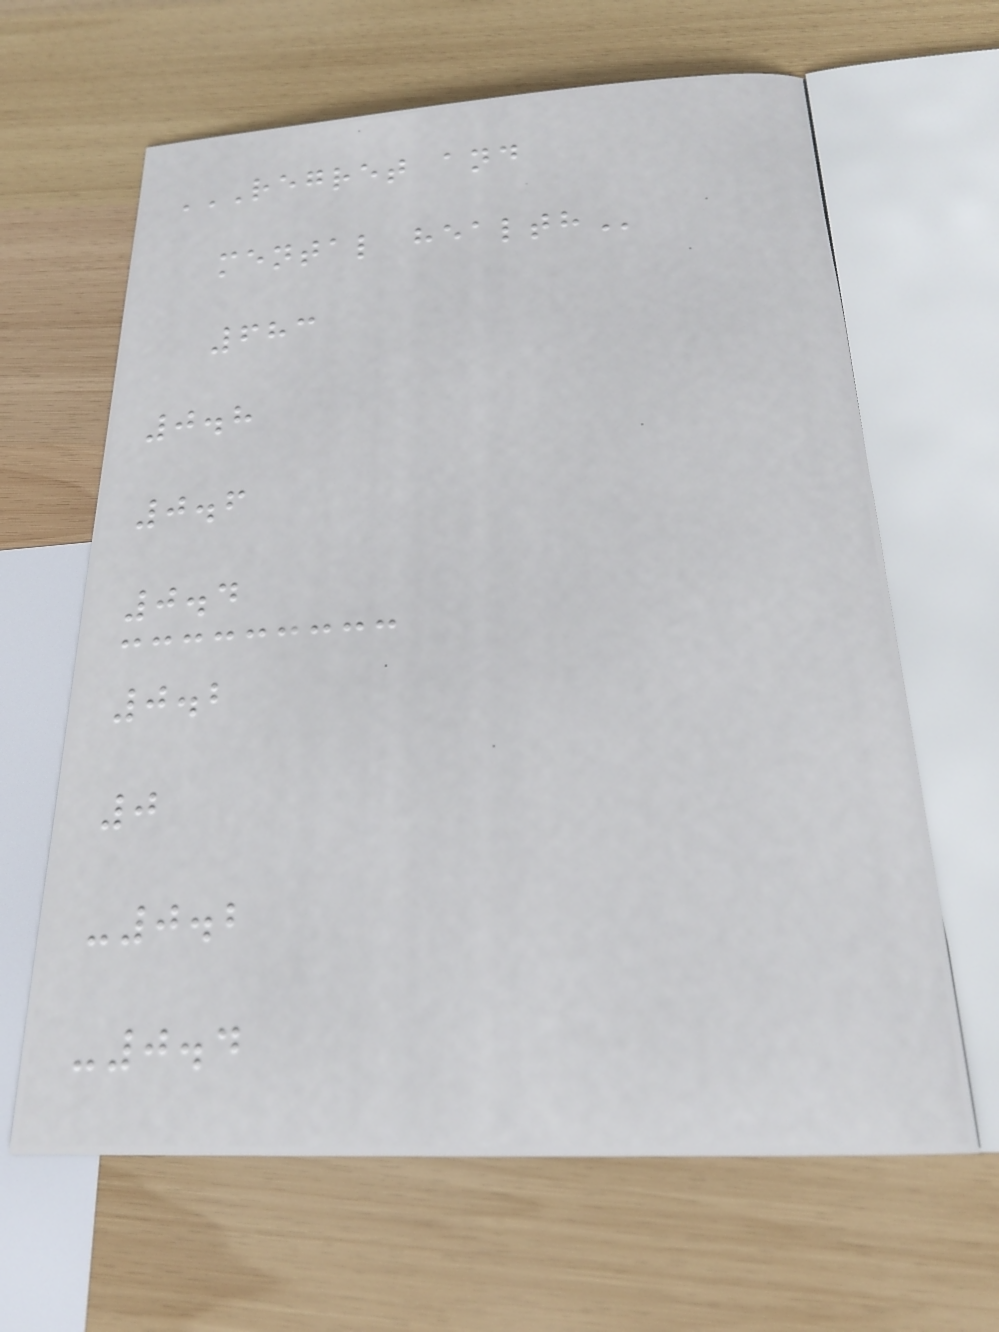REGRET AND
MENTAL HEALTH
683
0.8
0.6
0.4
0.2
0
-0.2
-0.4
